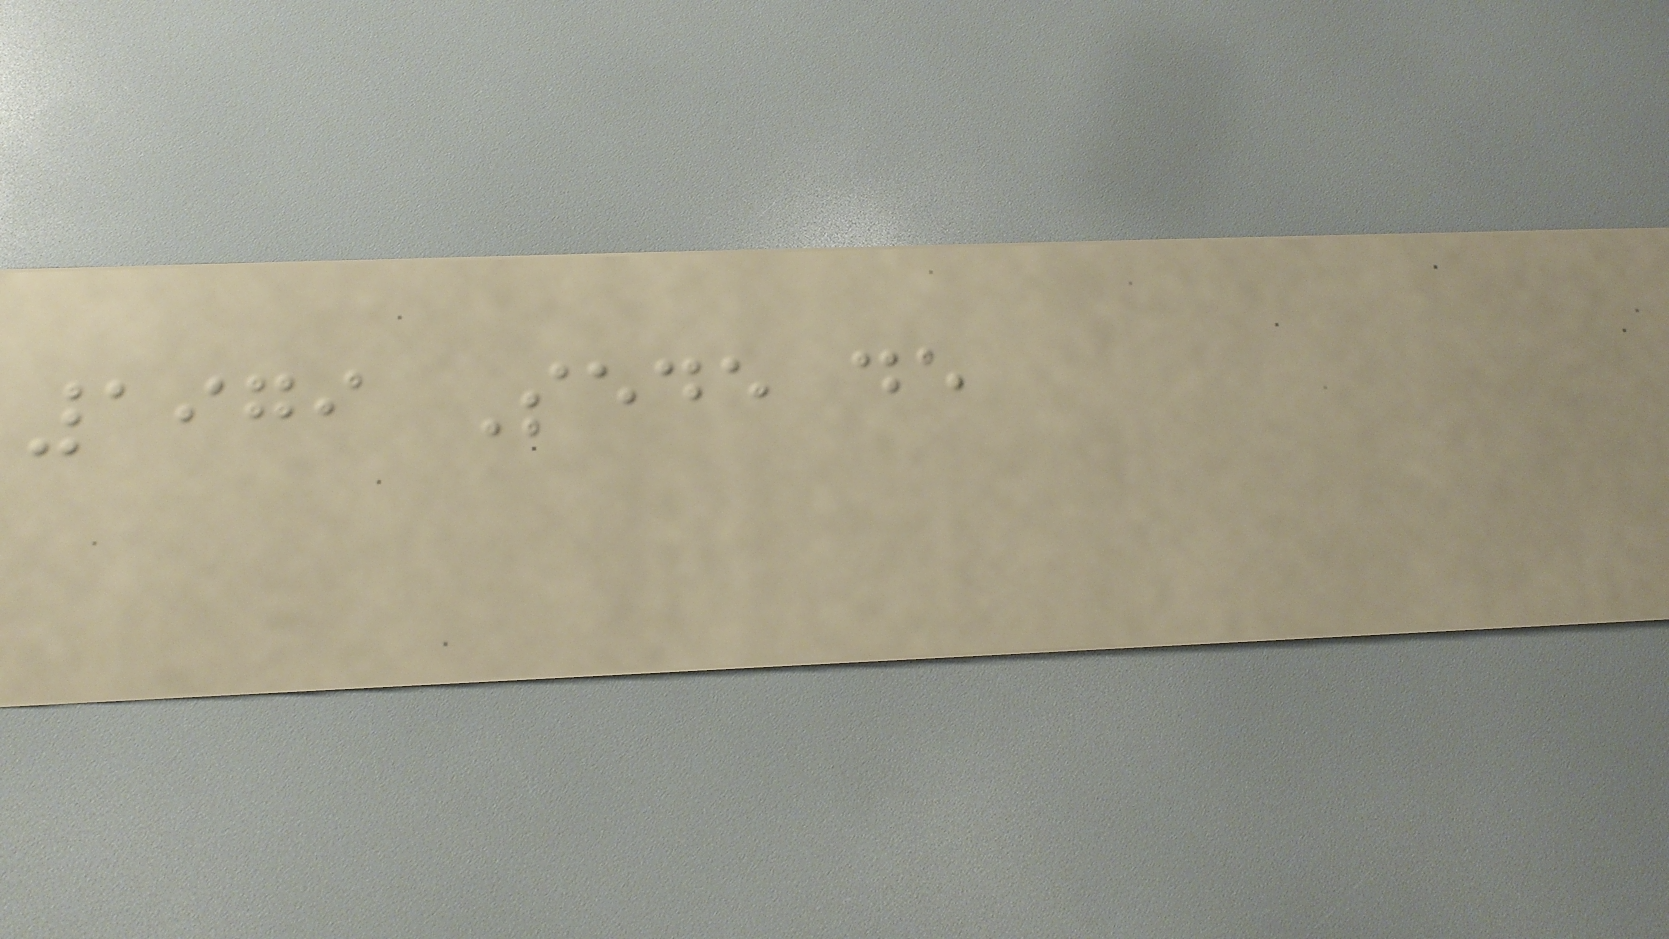1979 Sede de
